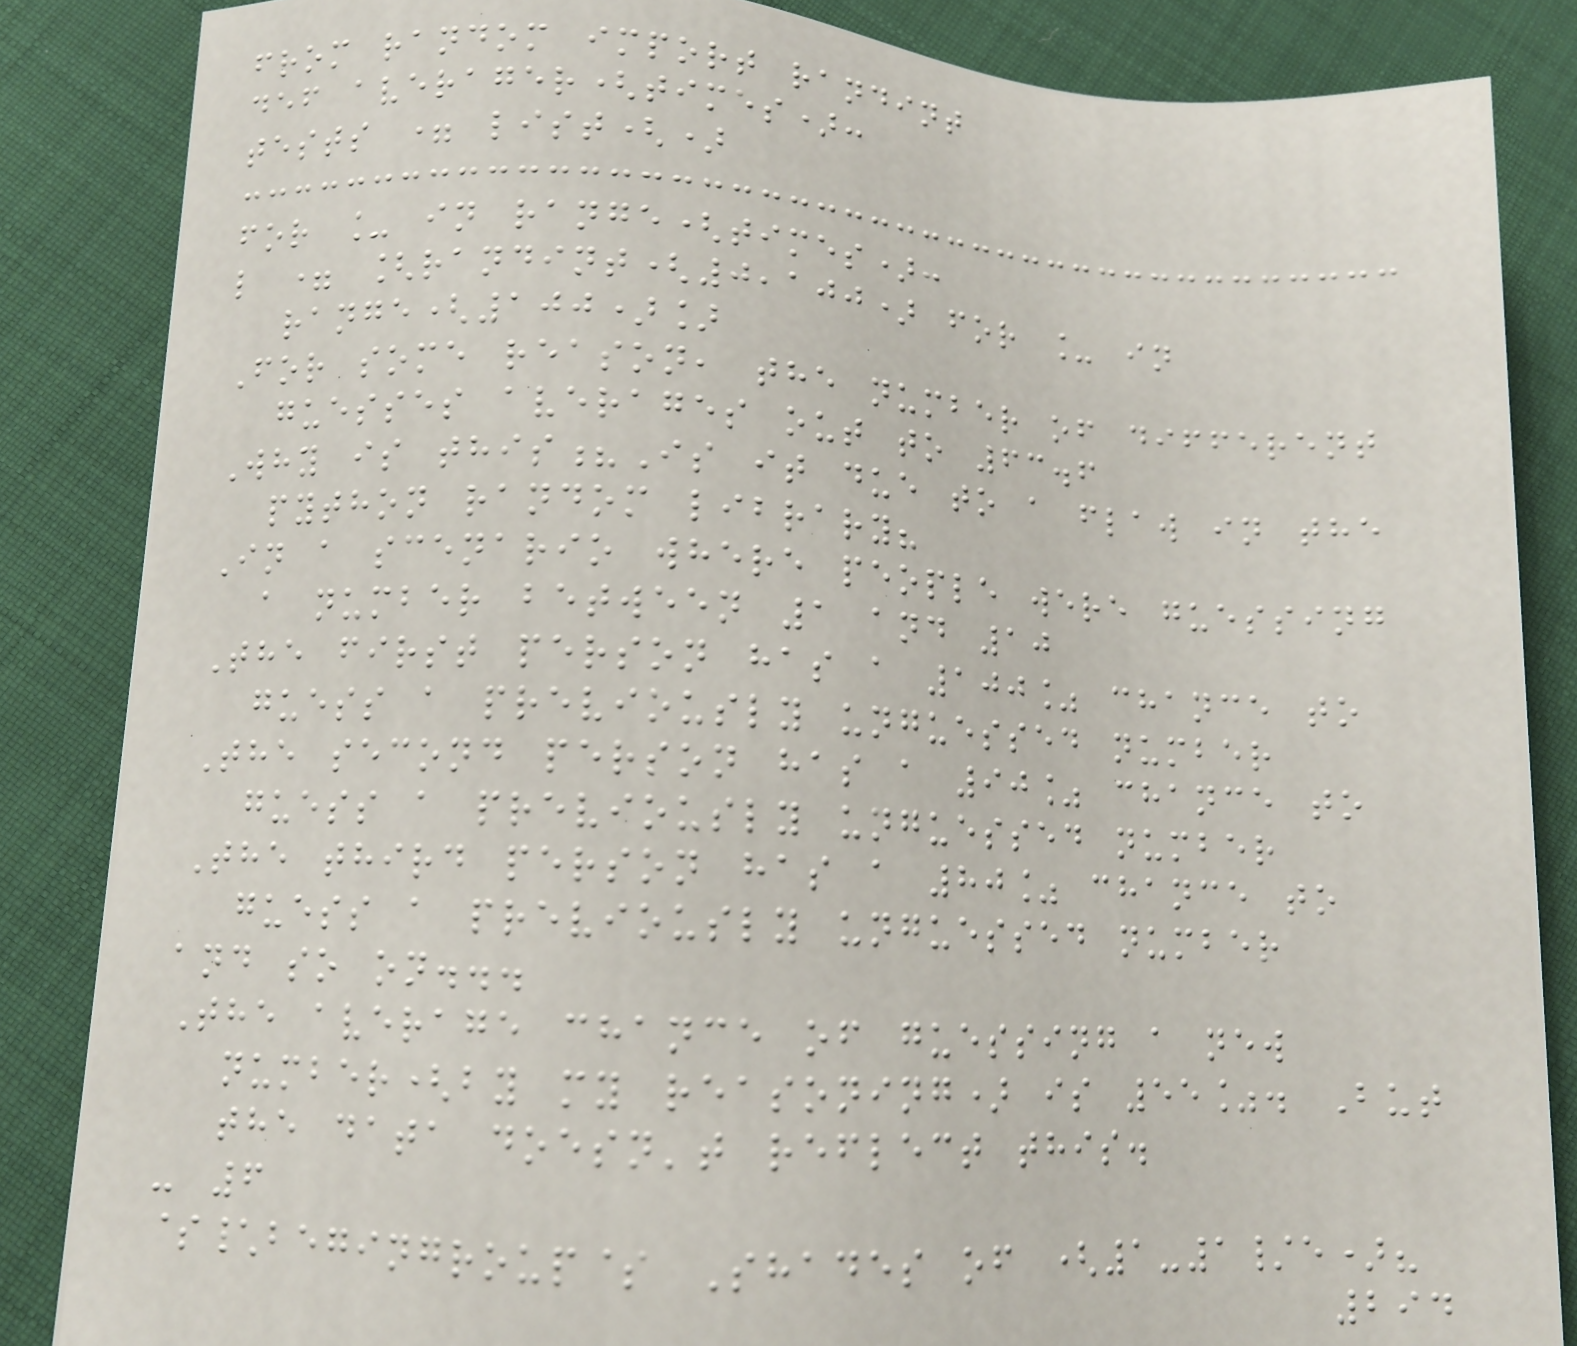from random import randint
def averager(times):
tests = list()
for _ in range(times):
l = [randint(0,100) for _ in
range(100)]
For some reason, the number of different
guesses averages out to 63.6
Why is this?Is it due to a flaw in the
python random library?
In a scenario where people were guessing
a number between 1 and 10
The first person has a 100% chance to
guess a previously unguessed number
The second person has a 90% chance to
guess a previously unguessed number
The third person has a 80% chance to
guess a previously unguessed number
and so on...
The average chance of guessing a new
number(by my reasoning) is 55%. But
the data doesn't reflect this.
- 6
$\begingroup$ Shades of (1-1/e)?
294
